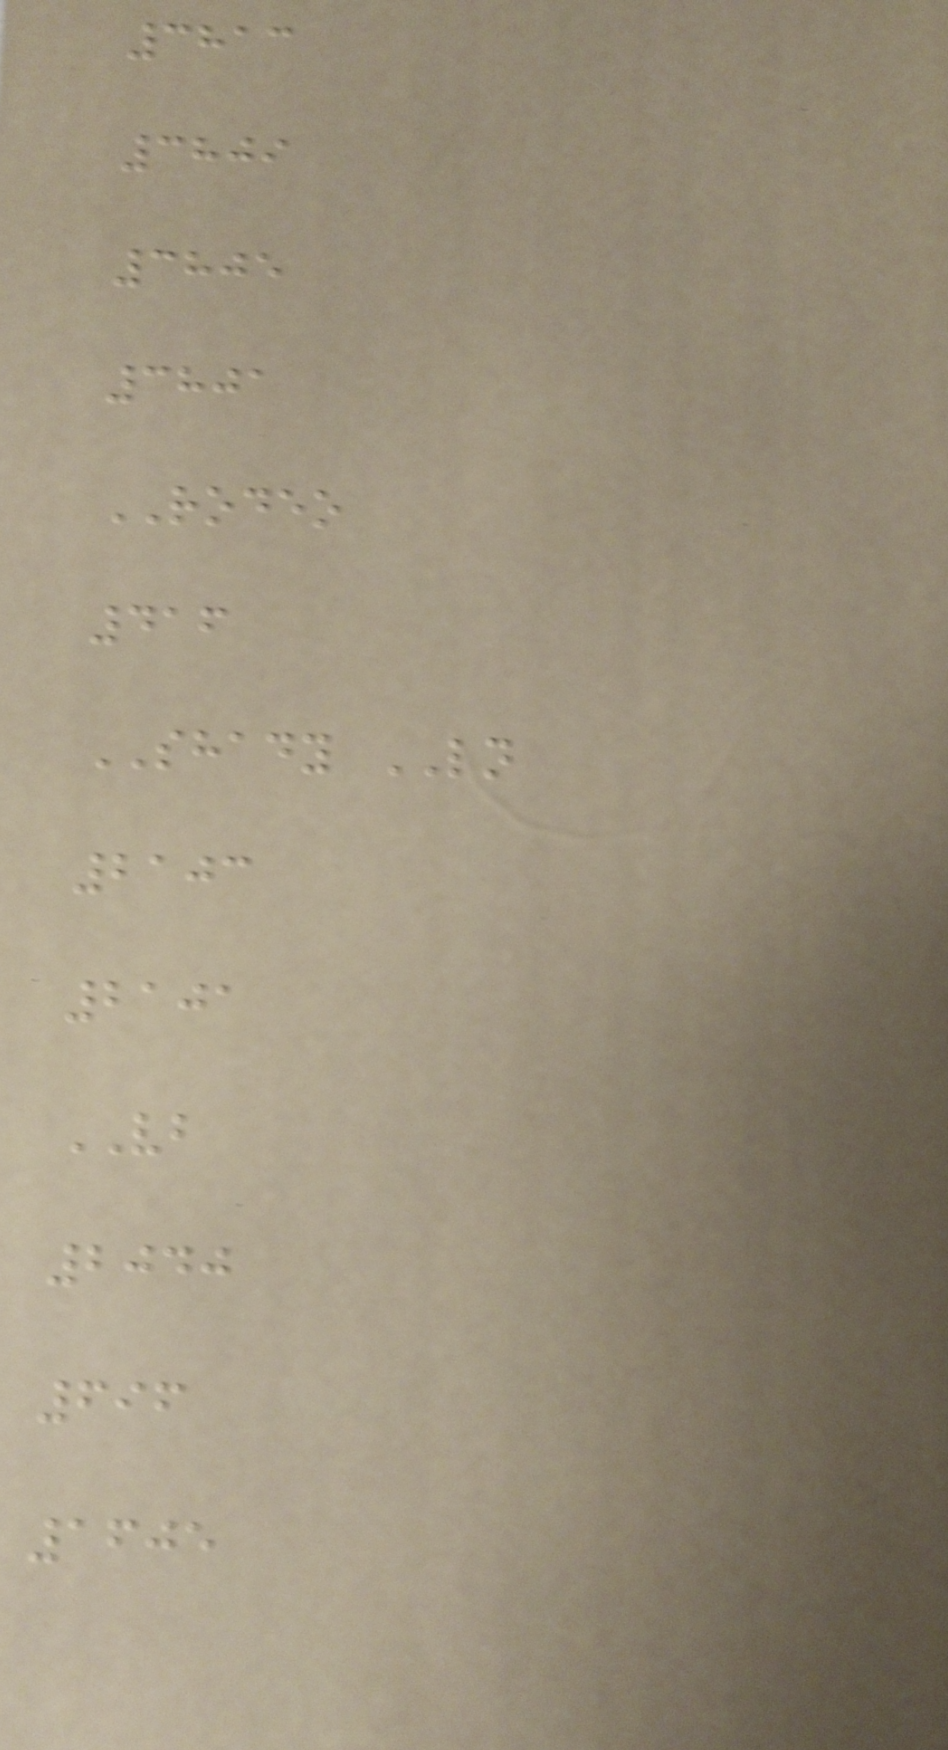3813
3809
3805
3801
RODEO
416
SHADY LN
2103
2101
VB
2040
696
1605
